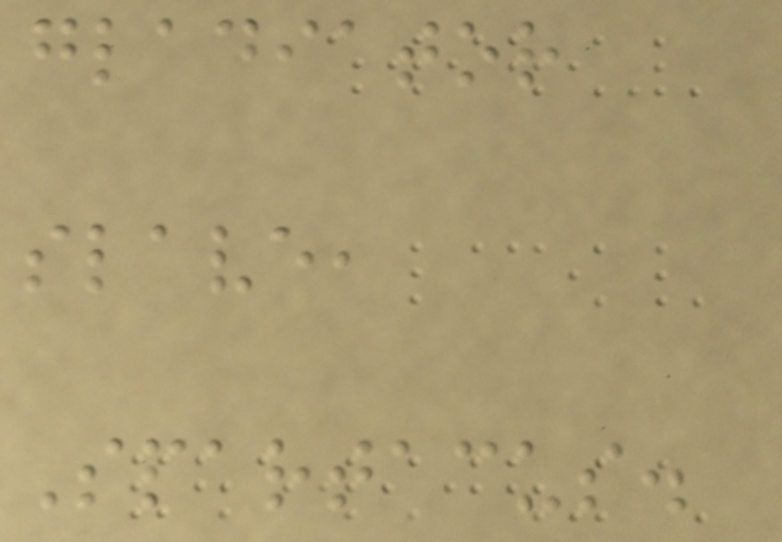gladiator
slave,
Spartacus.
